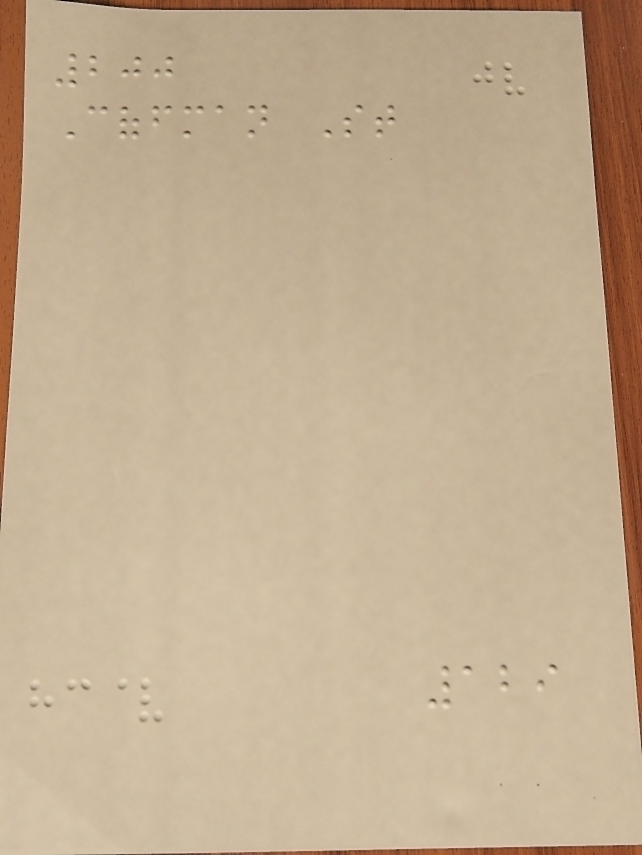200
Coffman St
129
